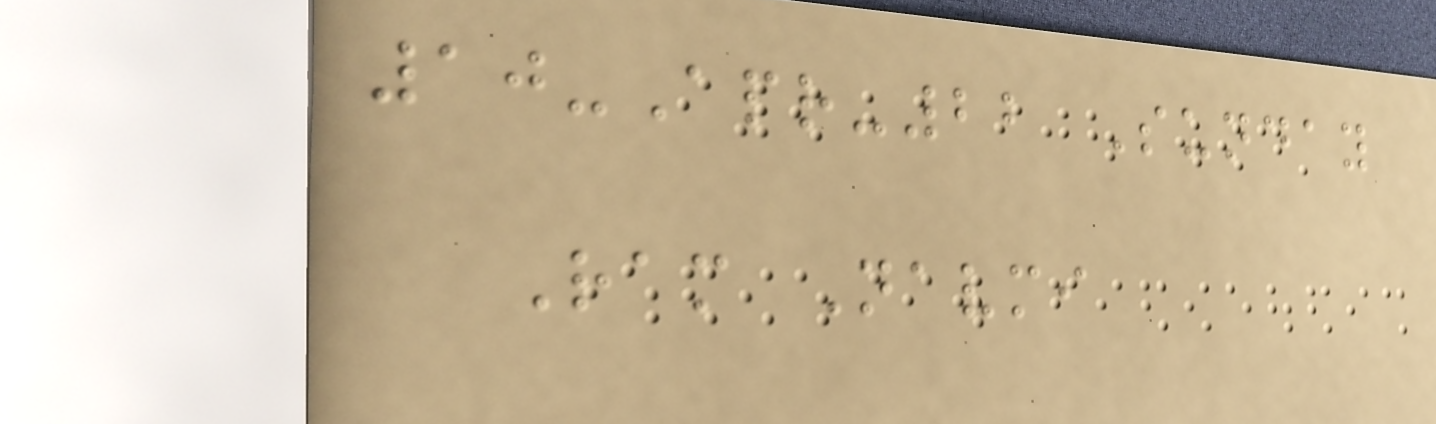10-Apr-22 Sunday
Ram Navmi
